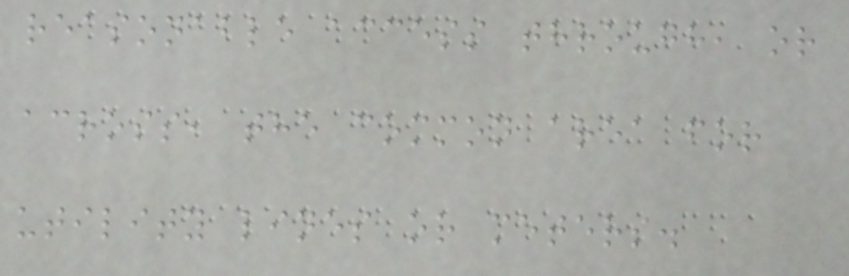reasonable access through, or
across, the common area for
utility lines or meters.
